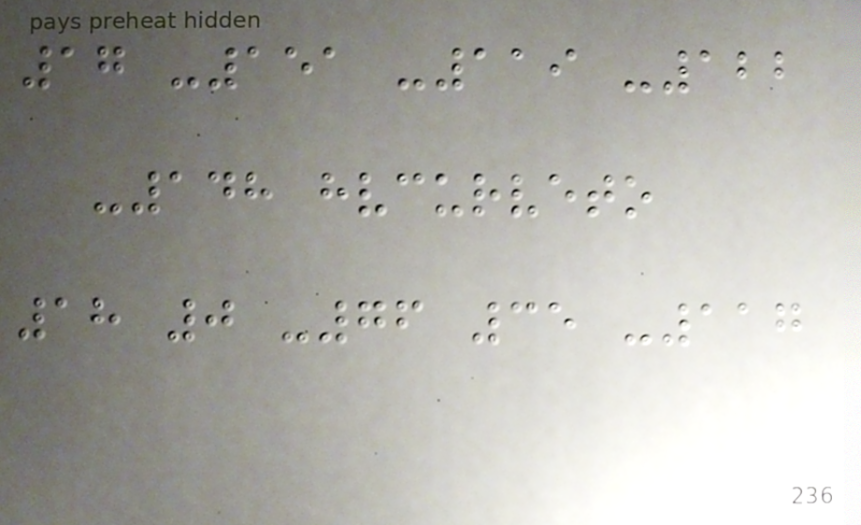17 -151 -119 -122
-148 hvcurveto
18 0 -76 35 -117
